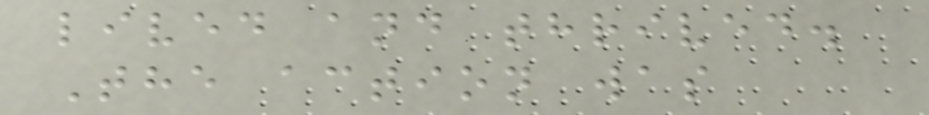lived and thrived.
The action was
